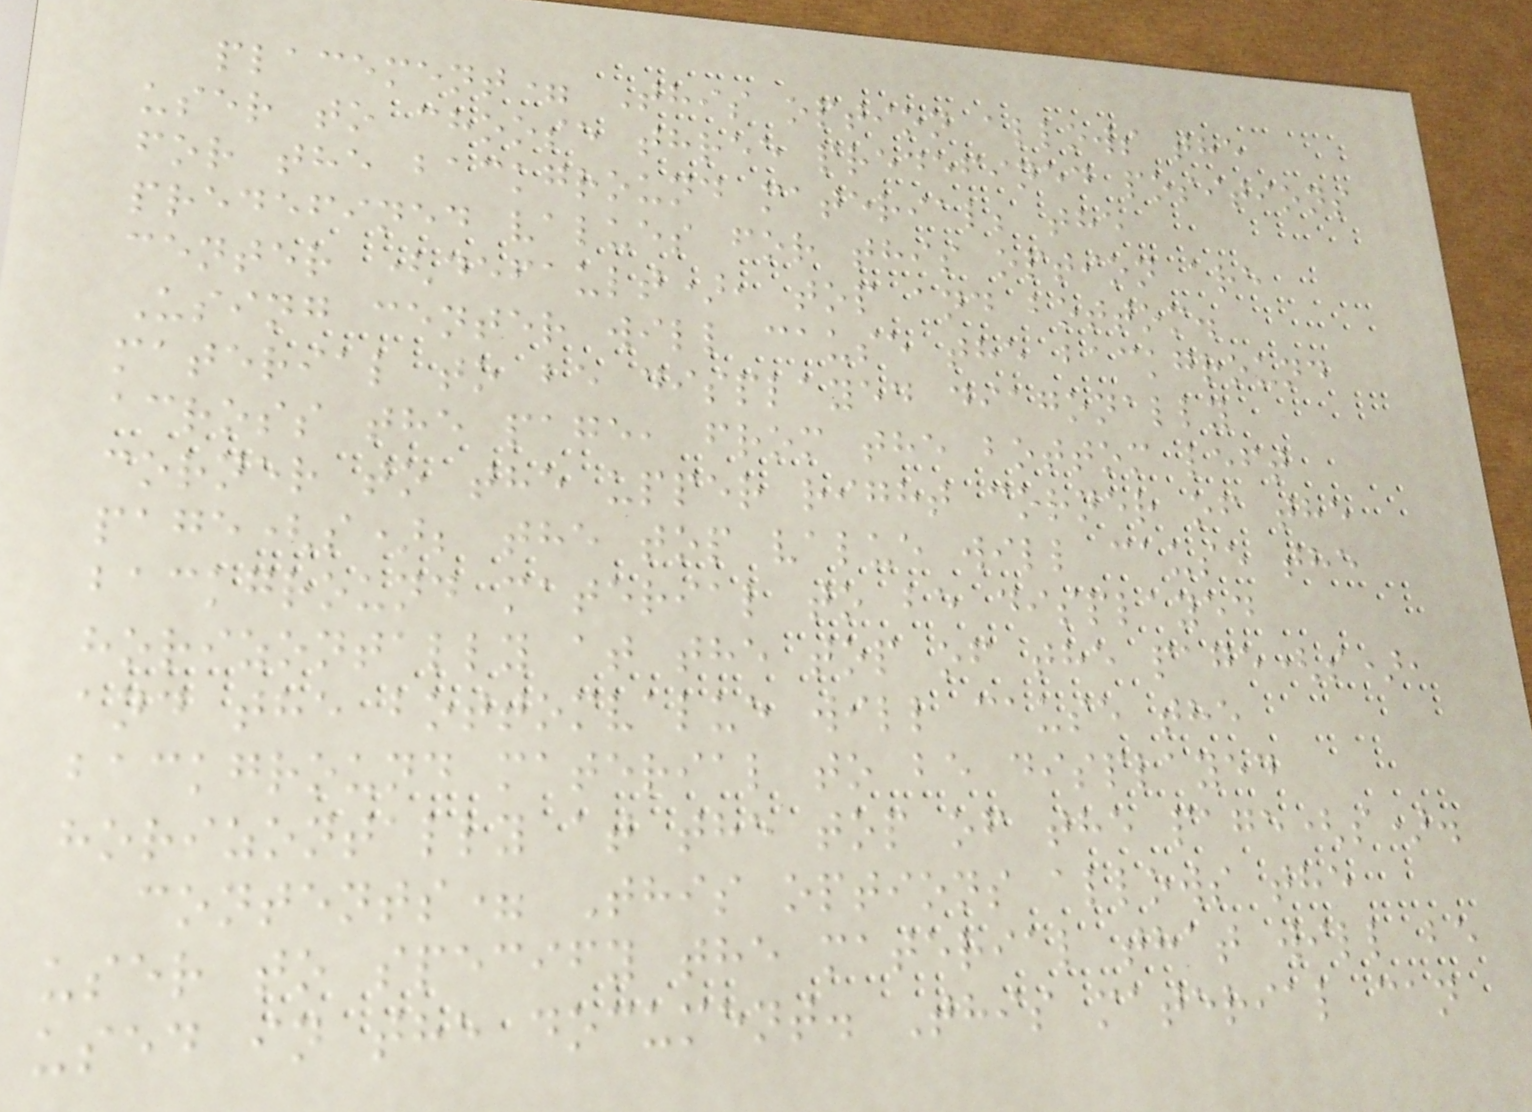placement= This option allows the
user to choose three predefined positions
for the background material; the
predefined values for this option are
center (default), top and bottom.
Using center will cause the background
material to be displayed diagonally
across the page, from the bottom left
corner to the upper right corner of the
page(s); the top value will cause the
background material to be displayed
horizontally at the top of the page(s),
and the bottomvalue will cause the
background material to be displayed
horizontally at the top of the page(s).
contents= This options allows the
user to specify the material that will be
used in the document. This material can
